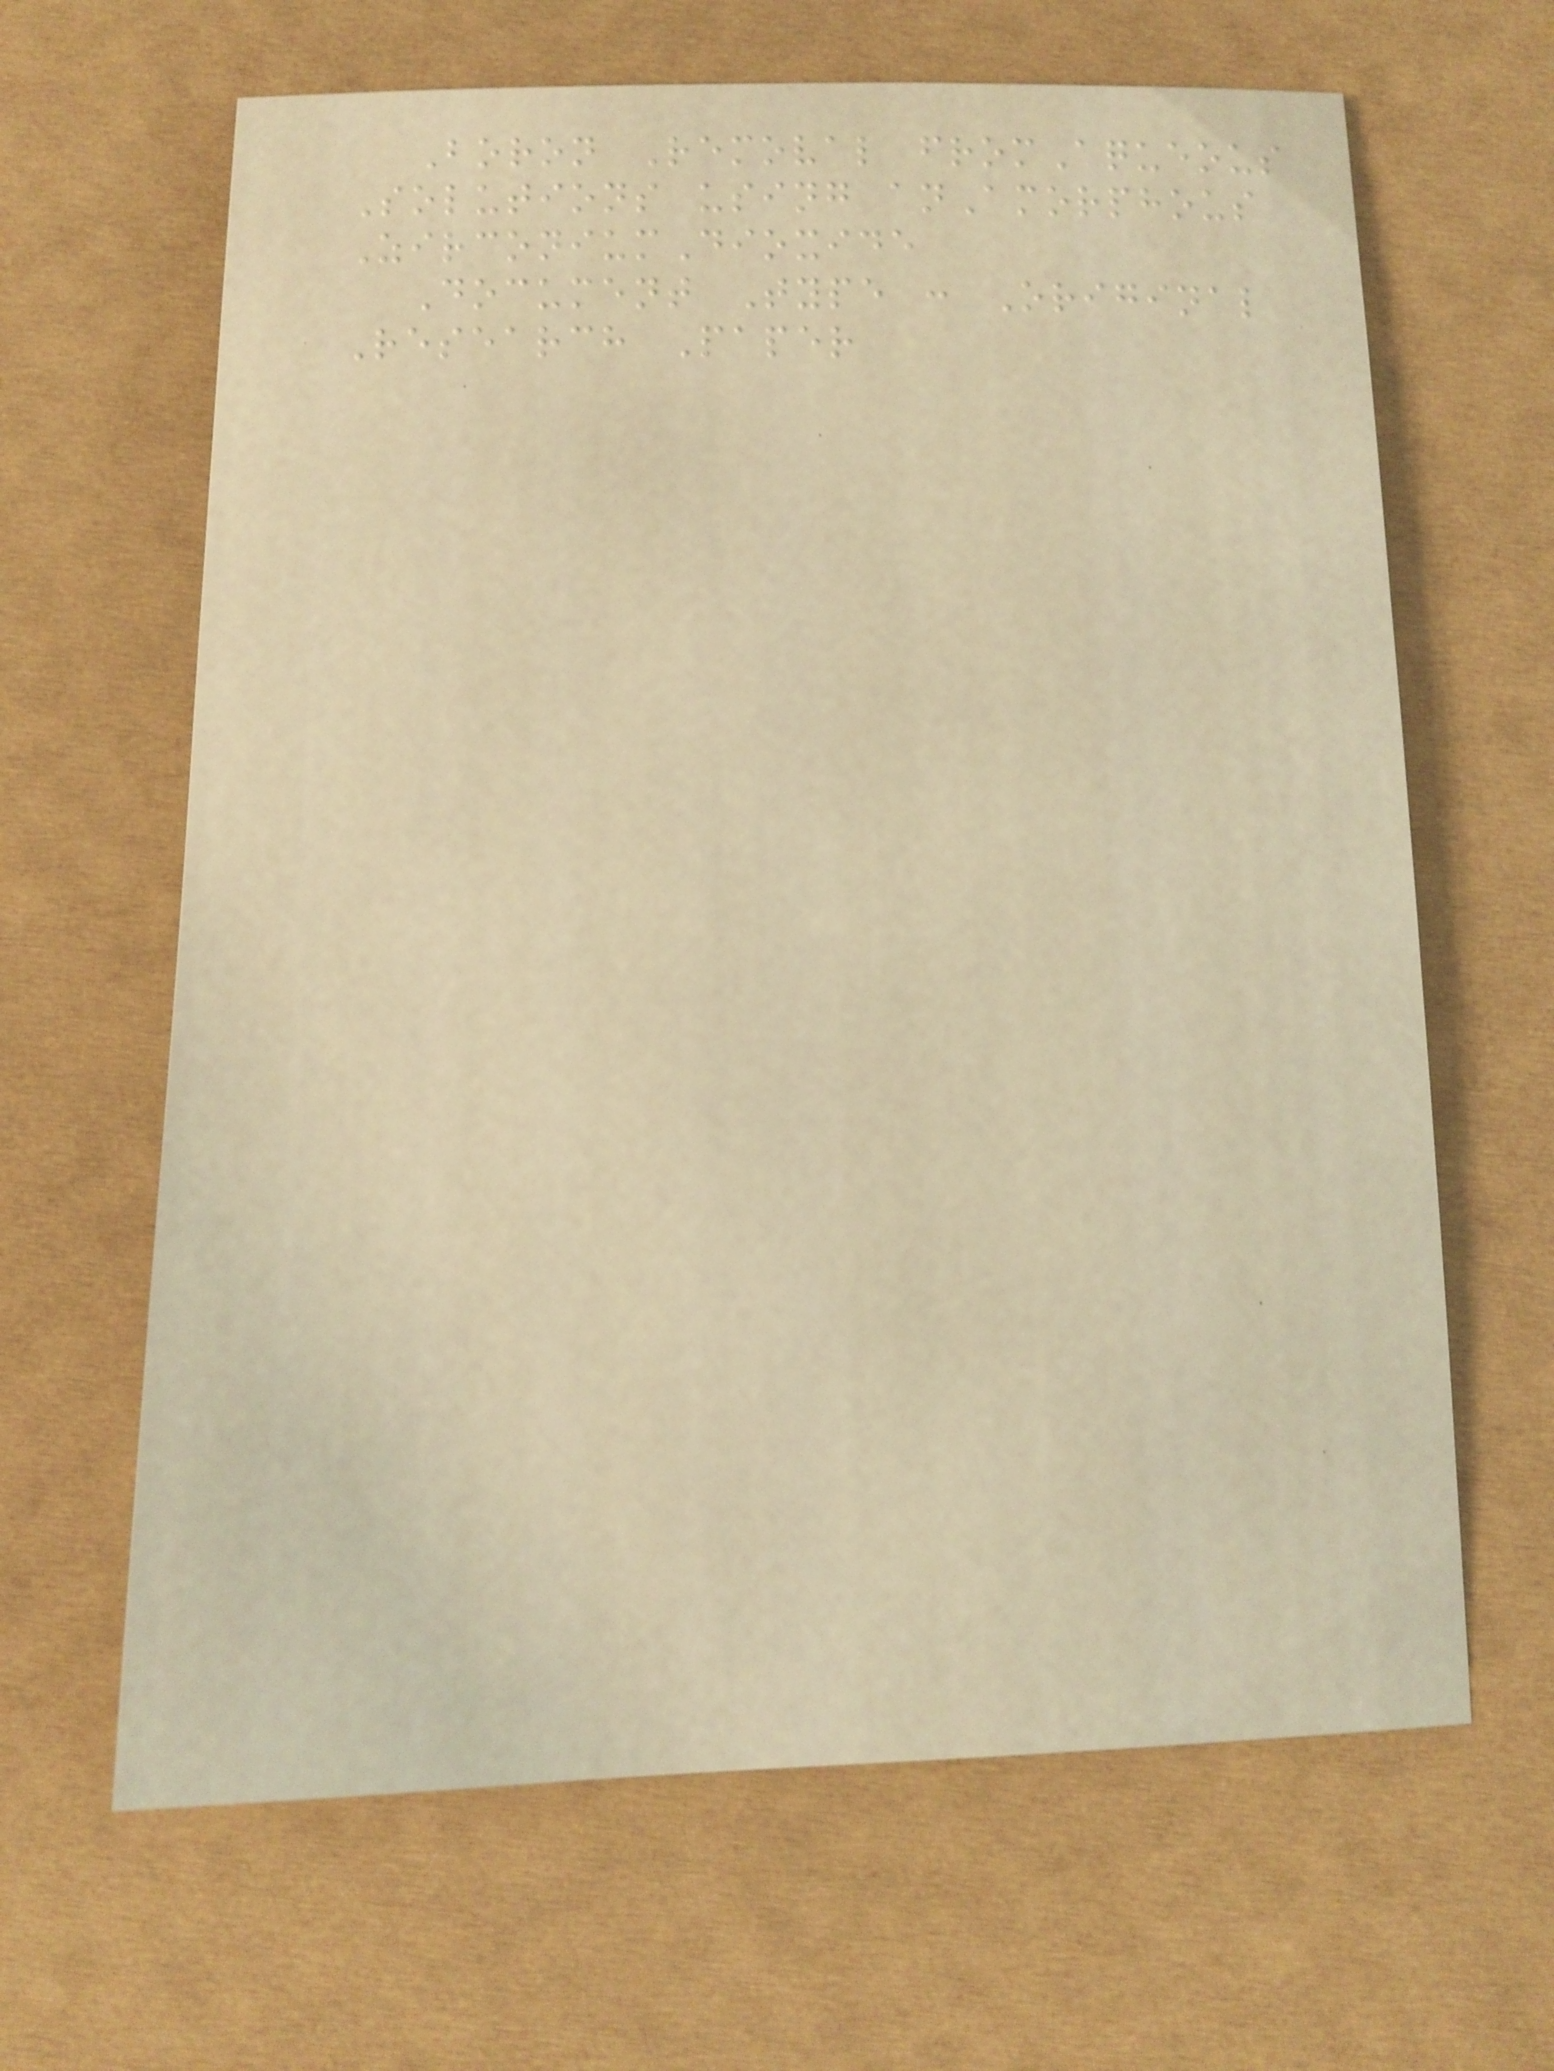Boron Removal fromAqueous
Solutions using anAmorphous
ZirconiumDioxide
Document Type : Original
Research Paper
